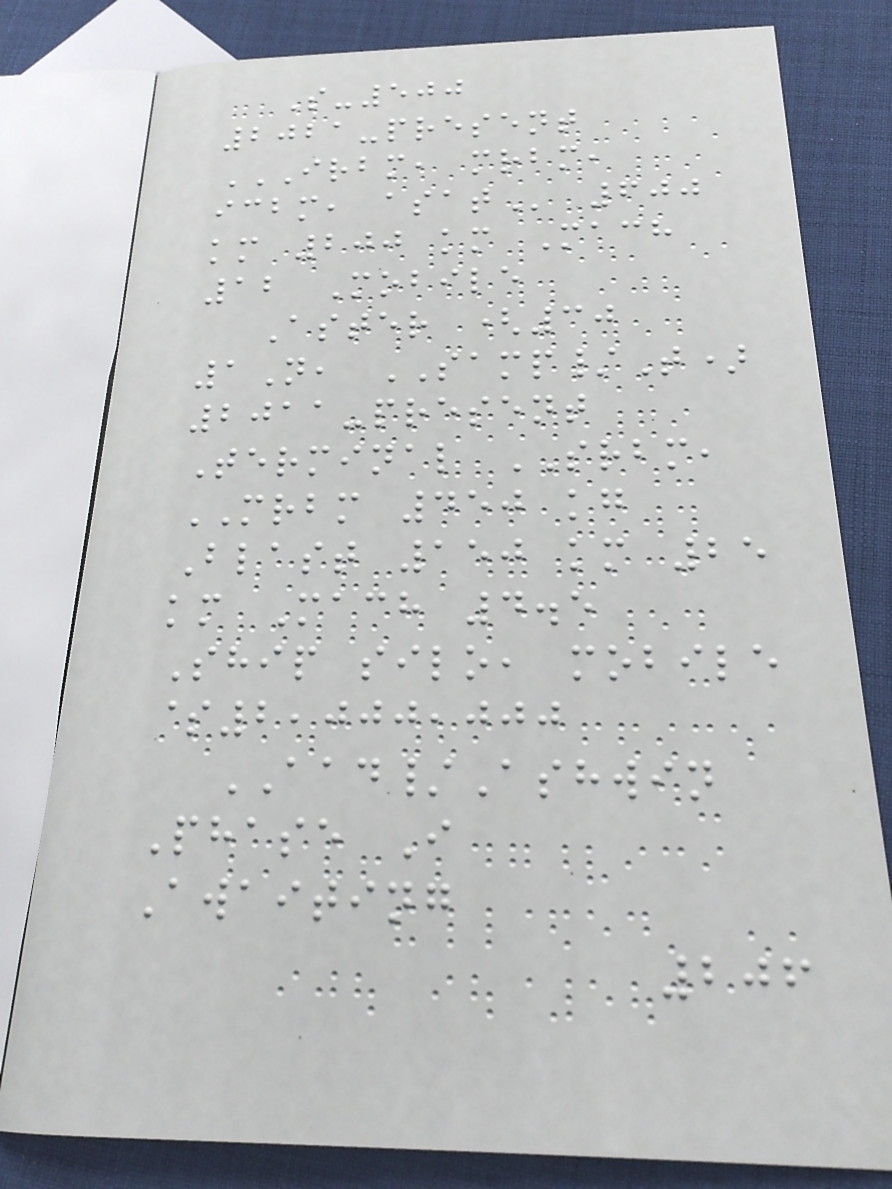S-500
2021-present
IRBM, MRBM,
ICBM, ASAT 600
km 200 km Mach
12 Mobile
Aster (30
1N, SAMP/T)
2011-present
Terminal SRBM,
MRBM 450 kg
Blast 150 km 25
km Mach 4.5
Ship silo, mobile
$2,000,000
AAD/Ashwin
Phase I
Awaiting
206
